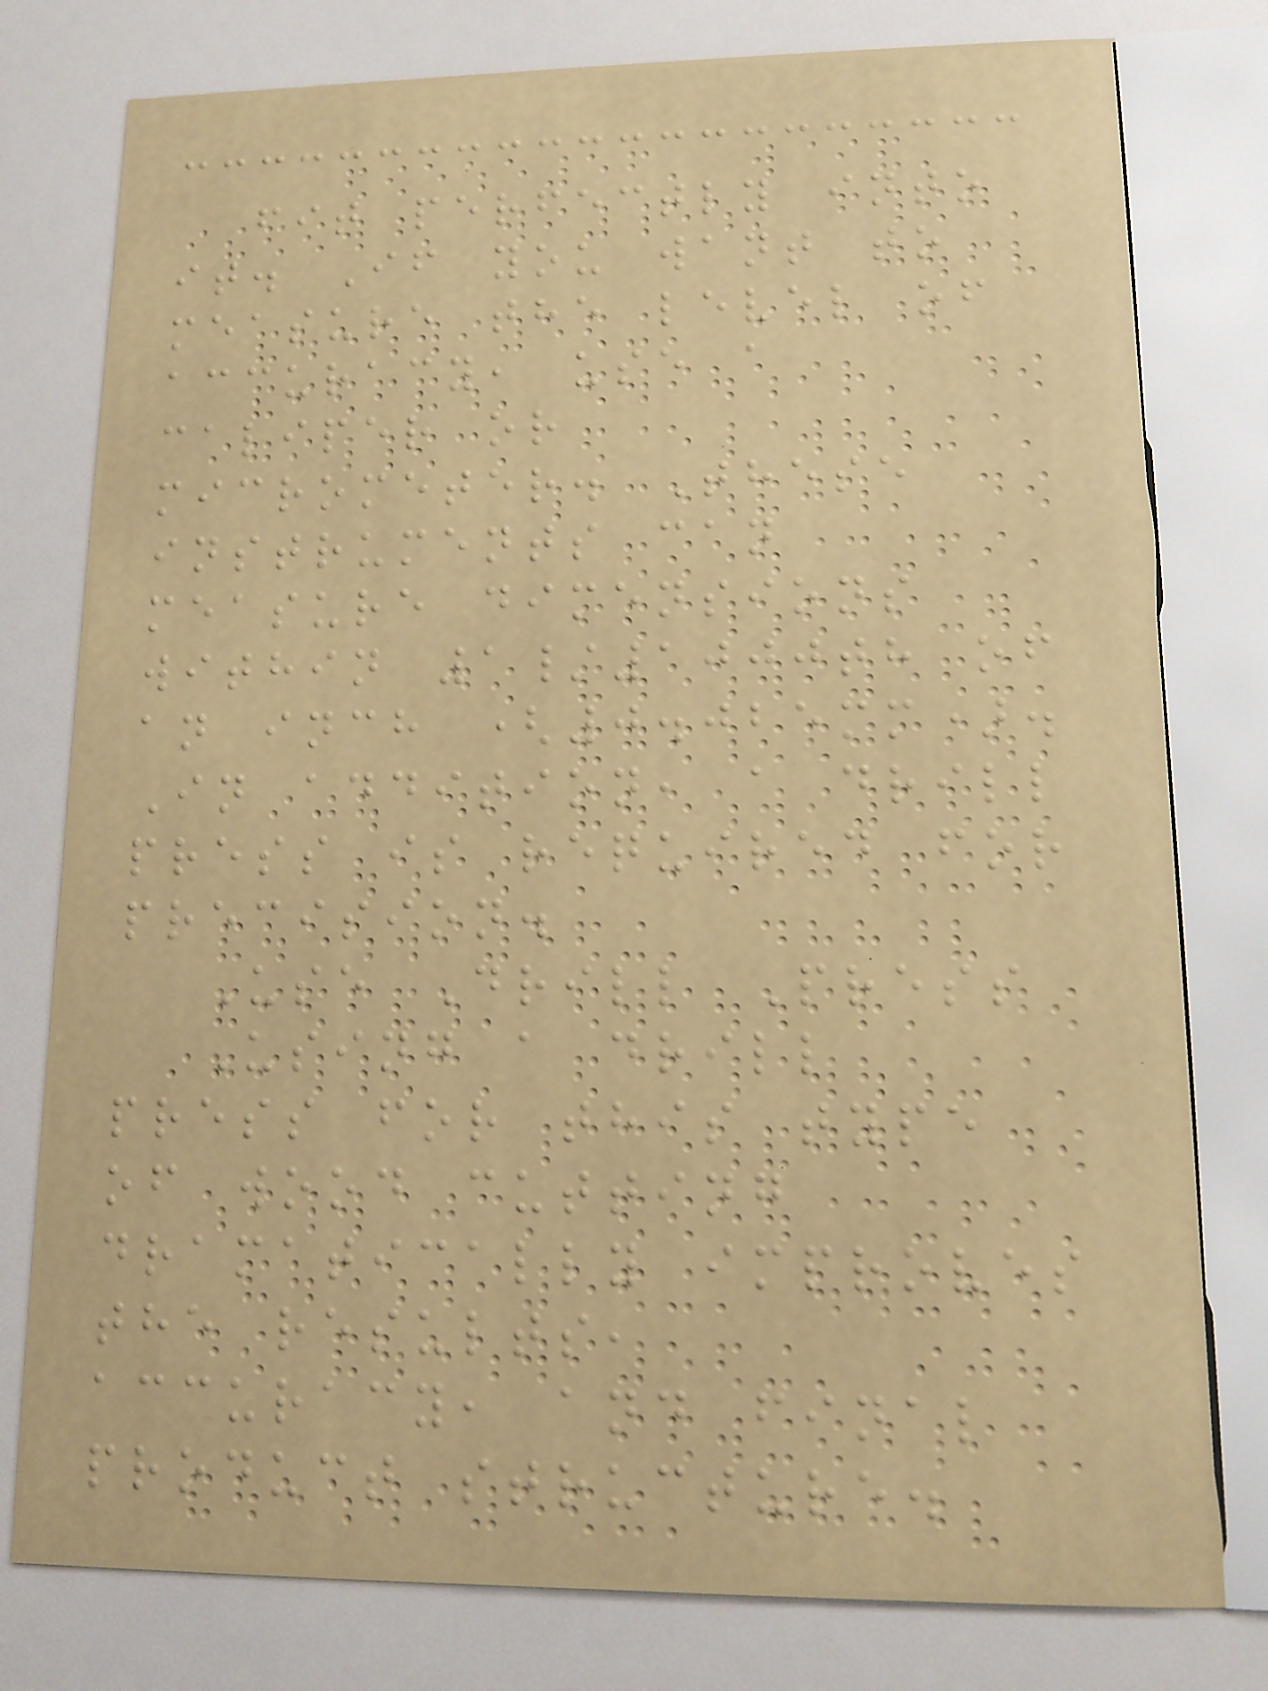fit perfectly into
it. If you want to
measure the level of
accuracy, use a
caliper or
micrometer. These
instruments can
measure dimensions
within 1/1000th of
an inch (0.025mm).
In addition, a drill
press is required for
precision.
Use Drill Press
Using a drill
press for this type
of wood cutting
dramatically improves
the results,
accuracy, and final
product structure.
